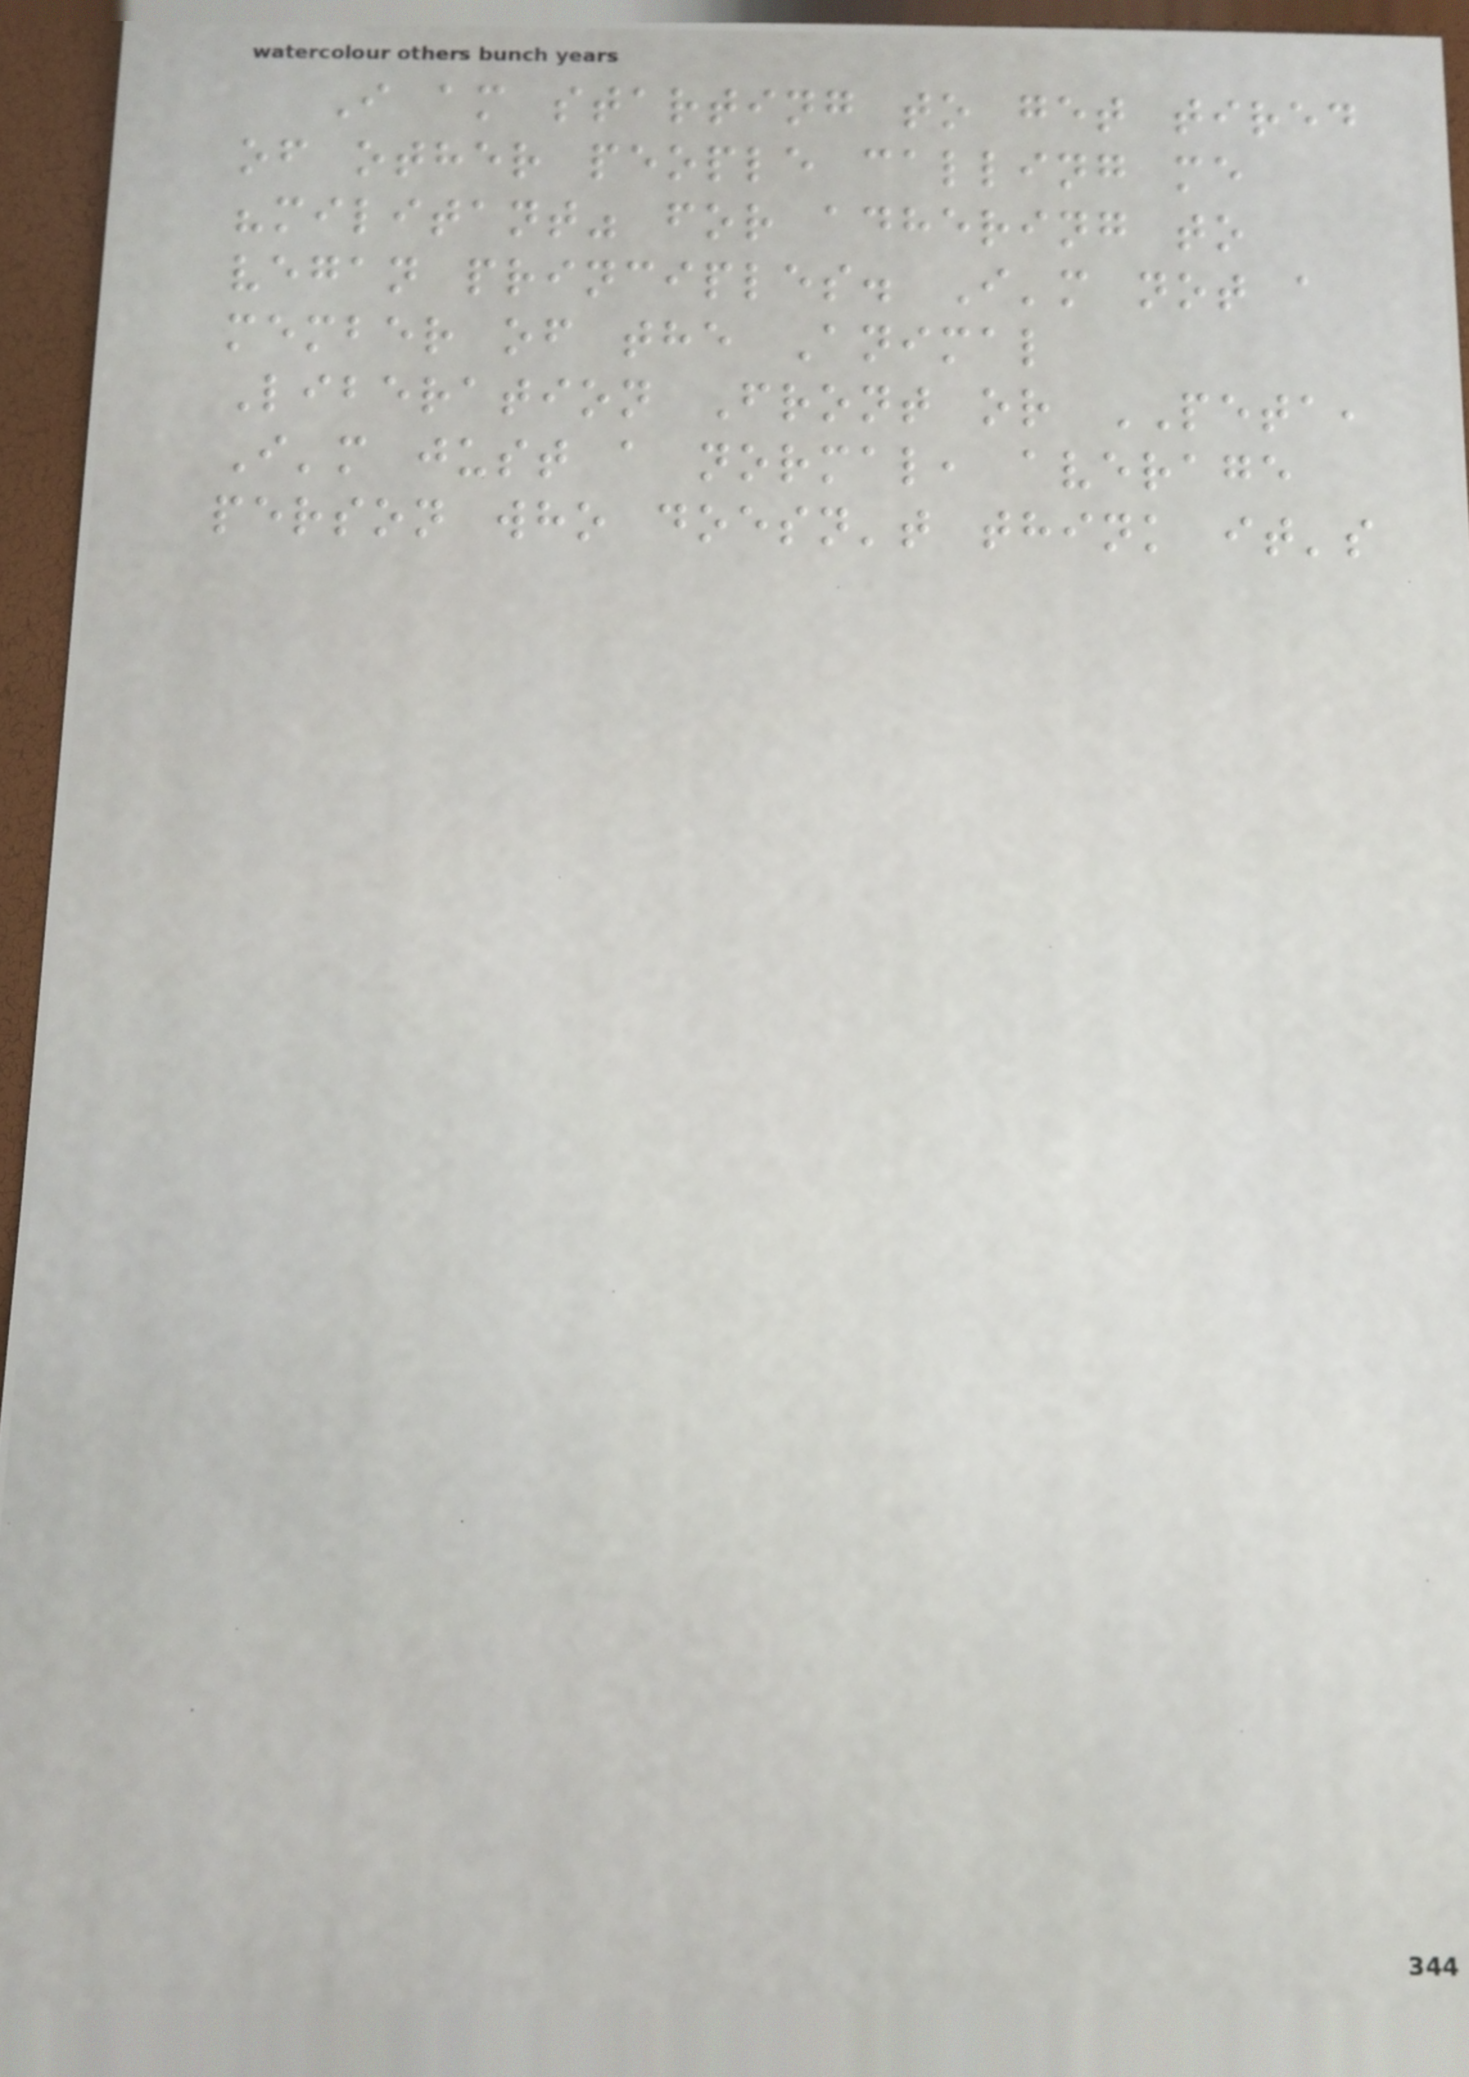I am starting to get tired
of other people calling me
"militant" for adhering to
vegan principles. I'm not a
member of the Animal
Liberation Front or PETA,
I'm just a normal, average
person who doesn't think it's
